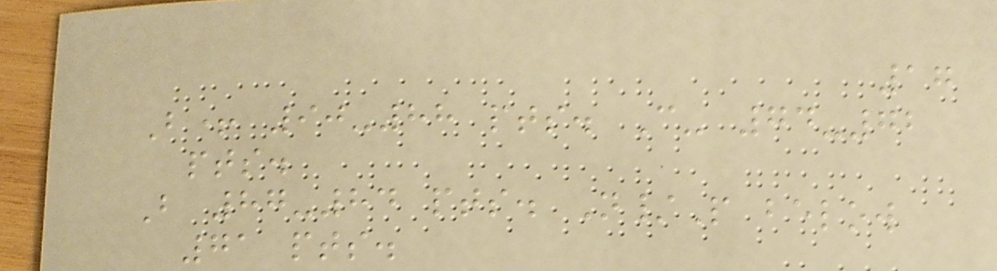17
B+ 90-88 pts. C- 74-72
pts.
B 87-84 pts. N/P below
71 pts.
